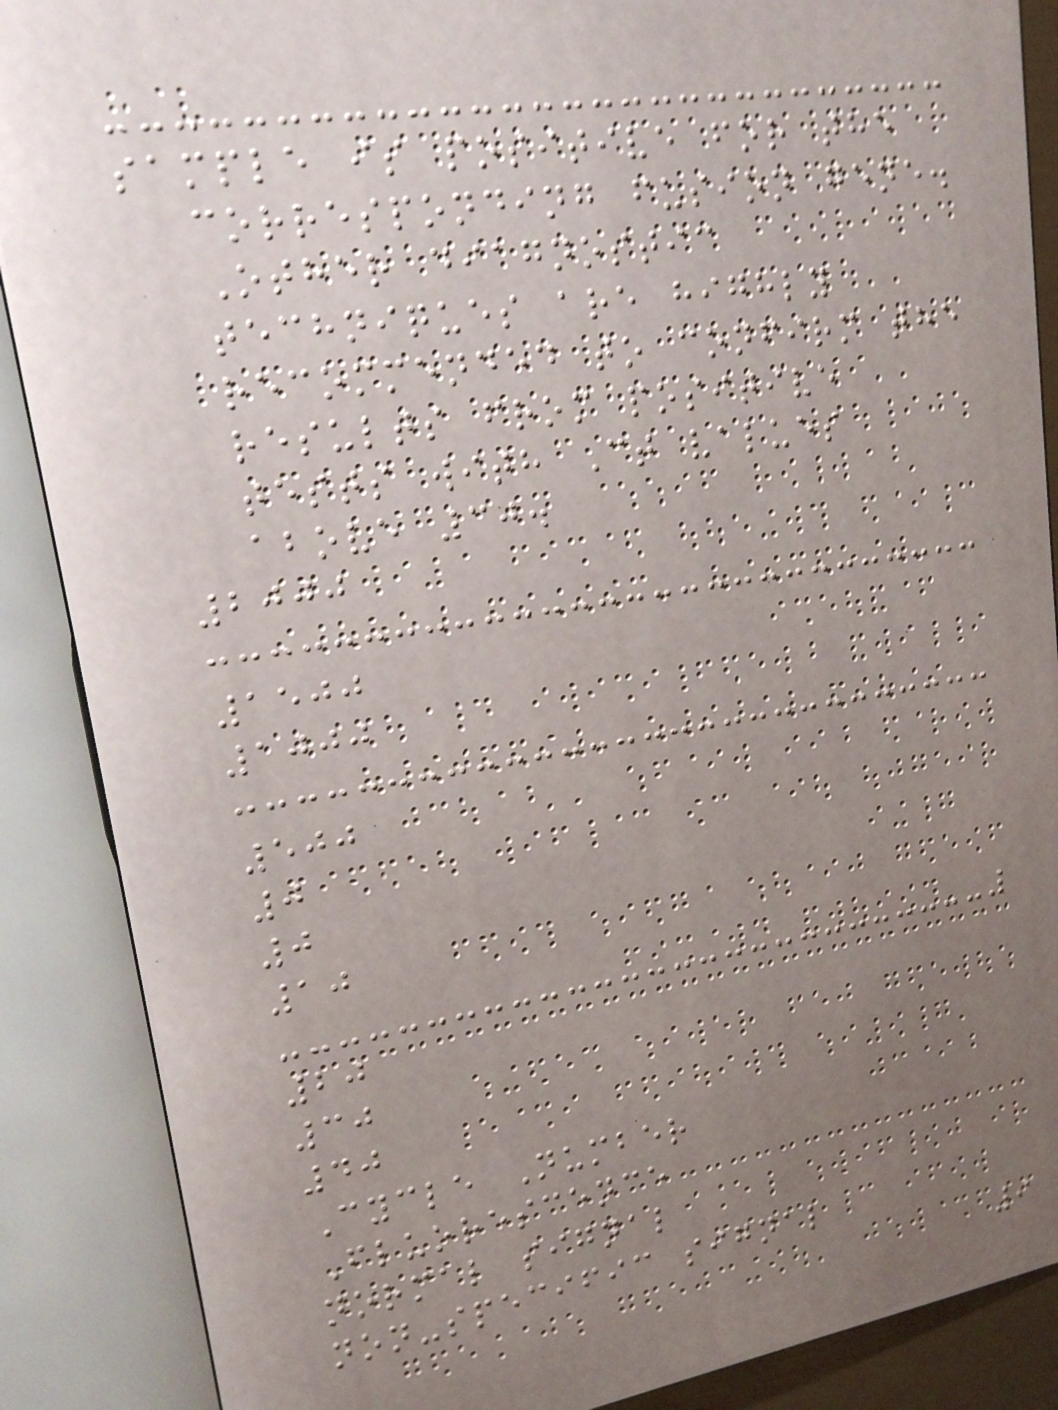sample is positive for the
corresponding fusion gene.
Other diagnostic
techniques are highly
recommended to confirm the
results from positive
tests with Ct values
above 30.
2000
1500
1000
500
0
0
10
20
30
40
Cycle Number
Fluorescence
normal signal
non-specific signal
9
